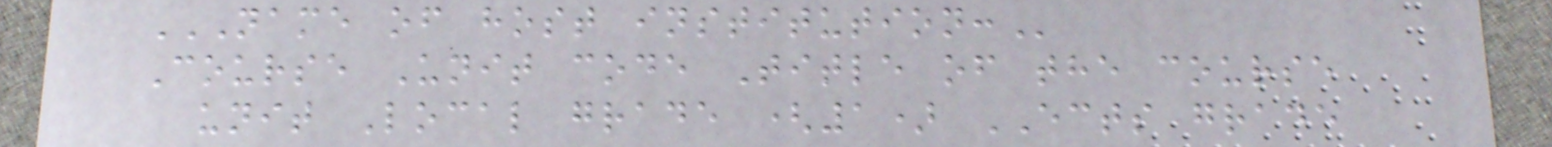NAME OF HOST INSTITUTION:
Course Unit code Title of the course
unit Local grade (1) ECTS grade
